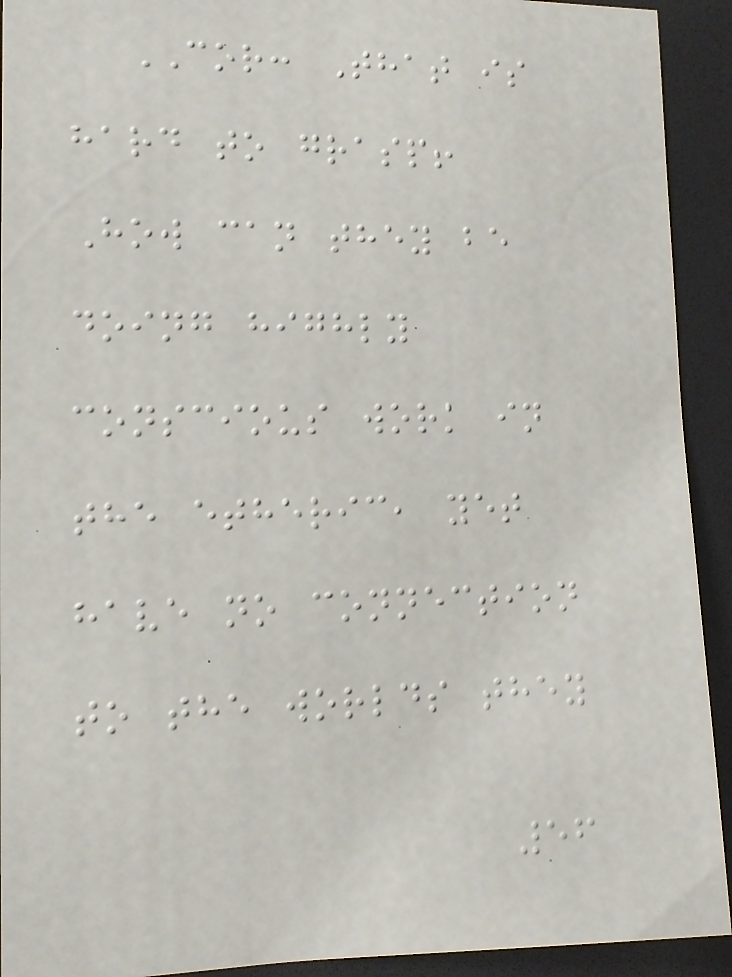COR: That is
hard to grasp!
How can they be
doing highly
conscious work in
the etheric, yet
have no connection
to the worlds they
56
